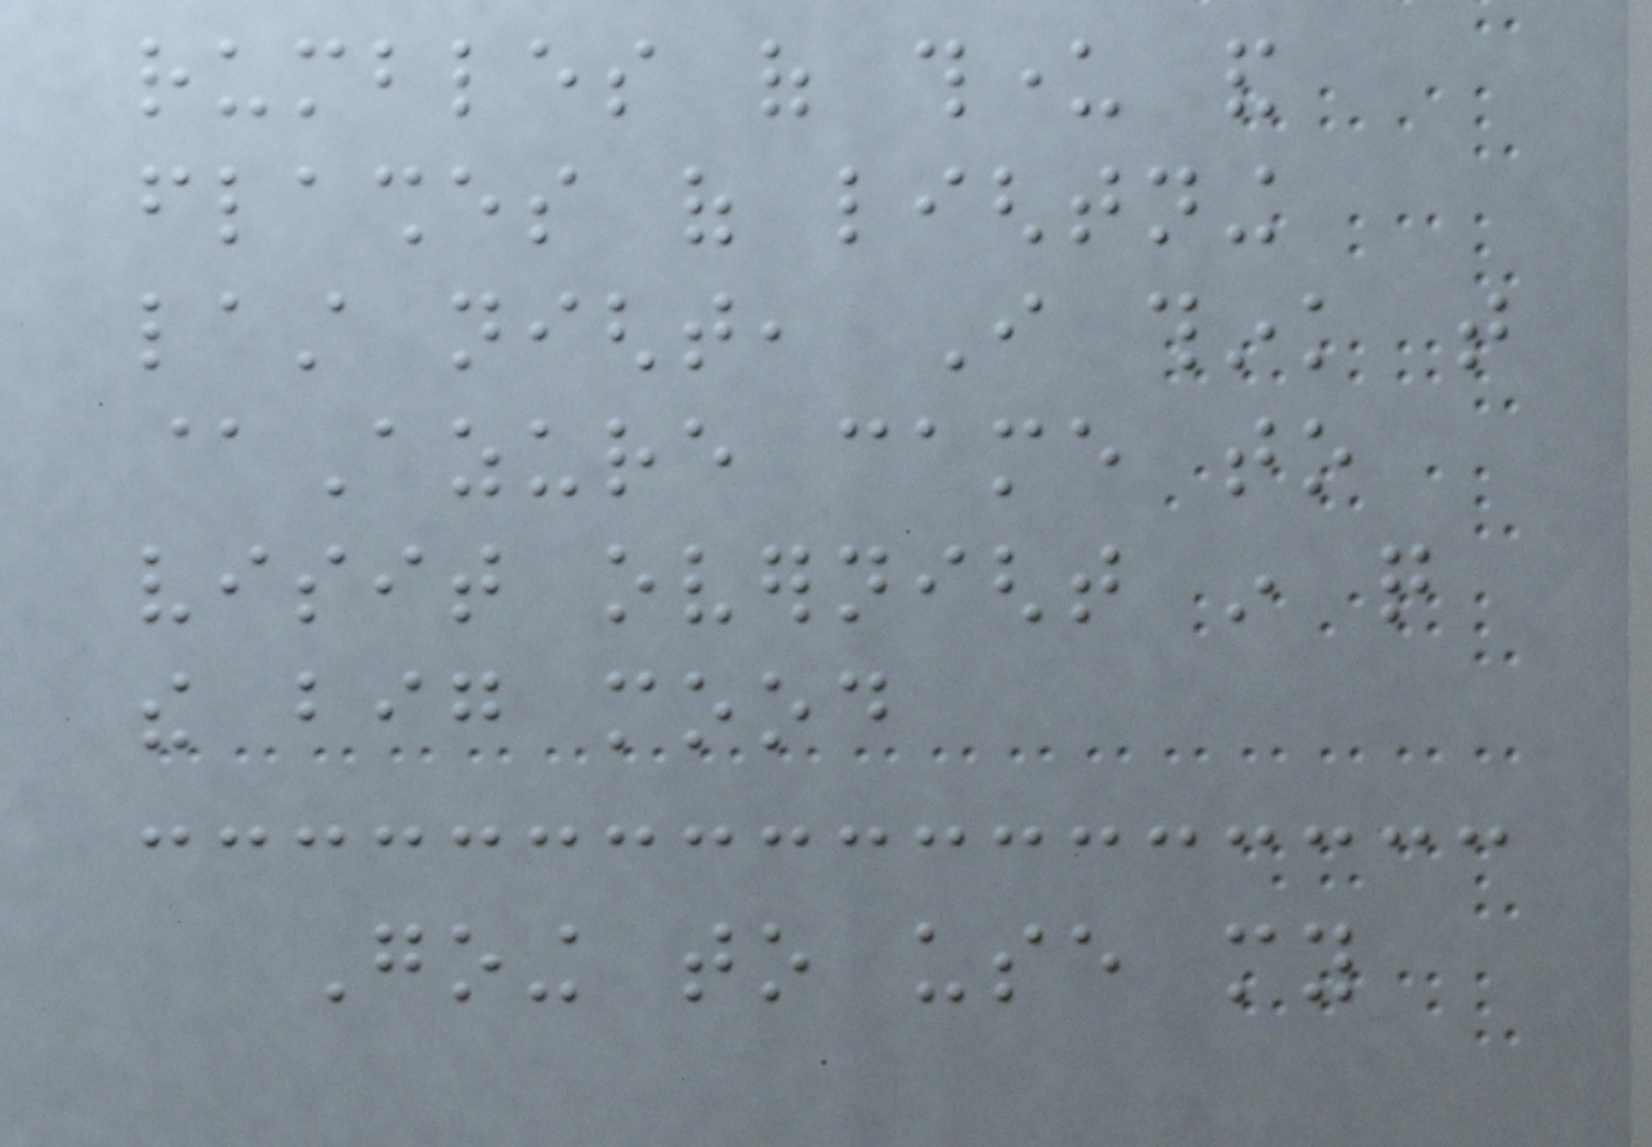rumbles of thunder and
flashes of lightning
last night, I think that
@Azure came to
visit overnight in quite
the big mood
Going to use my
